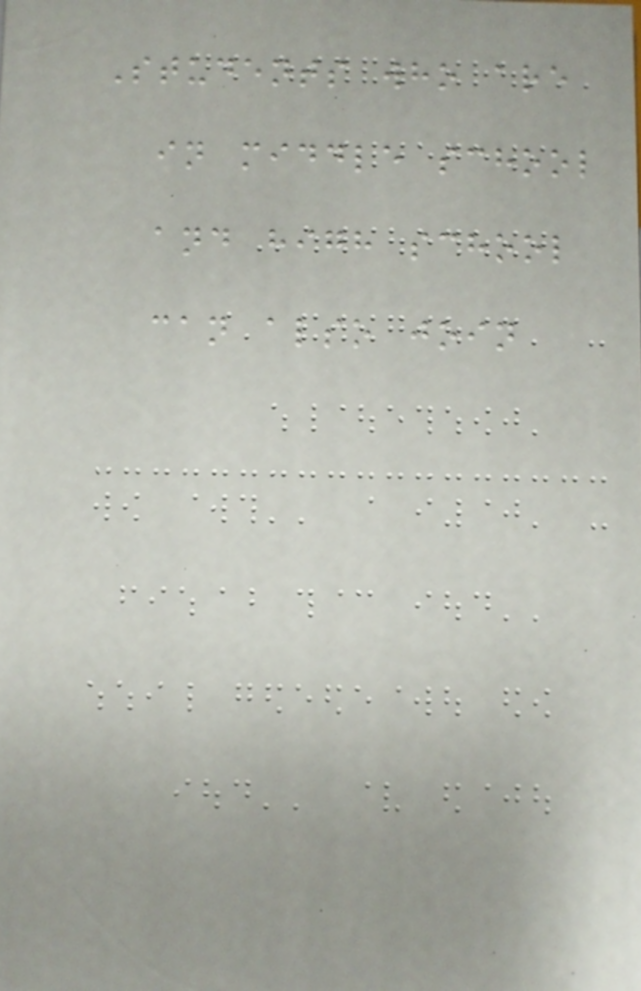Students who are
in middle school
and high school
can also join
